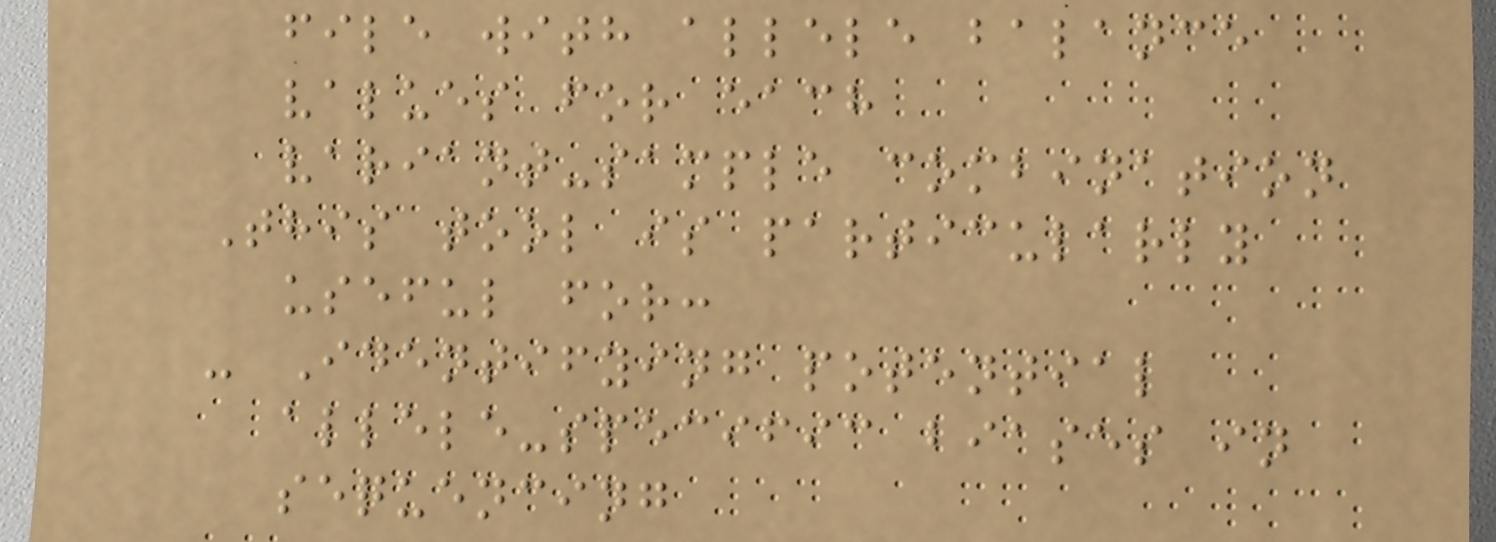file with allele balance
values for each
variant-sample combination
This tool is particularly
useful for:
- Identifying potential
allele-specific biases in
sequencing
